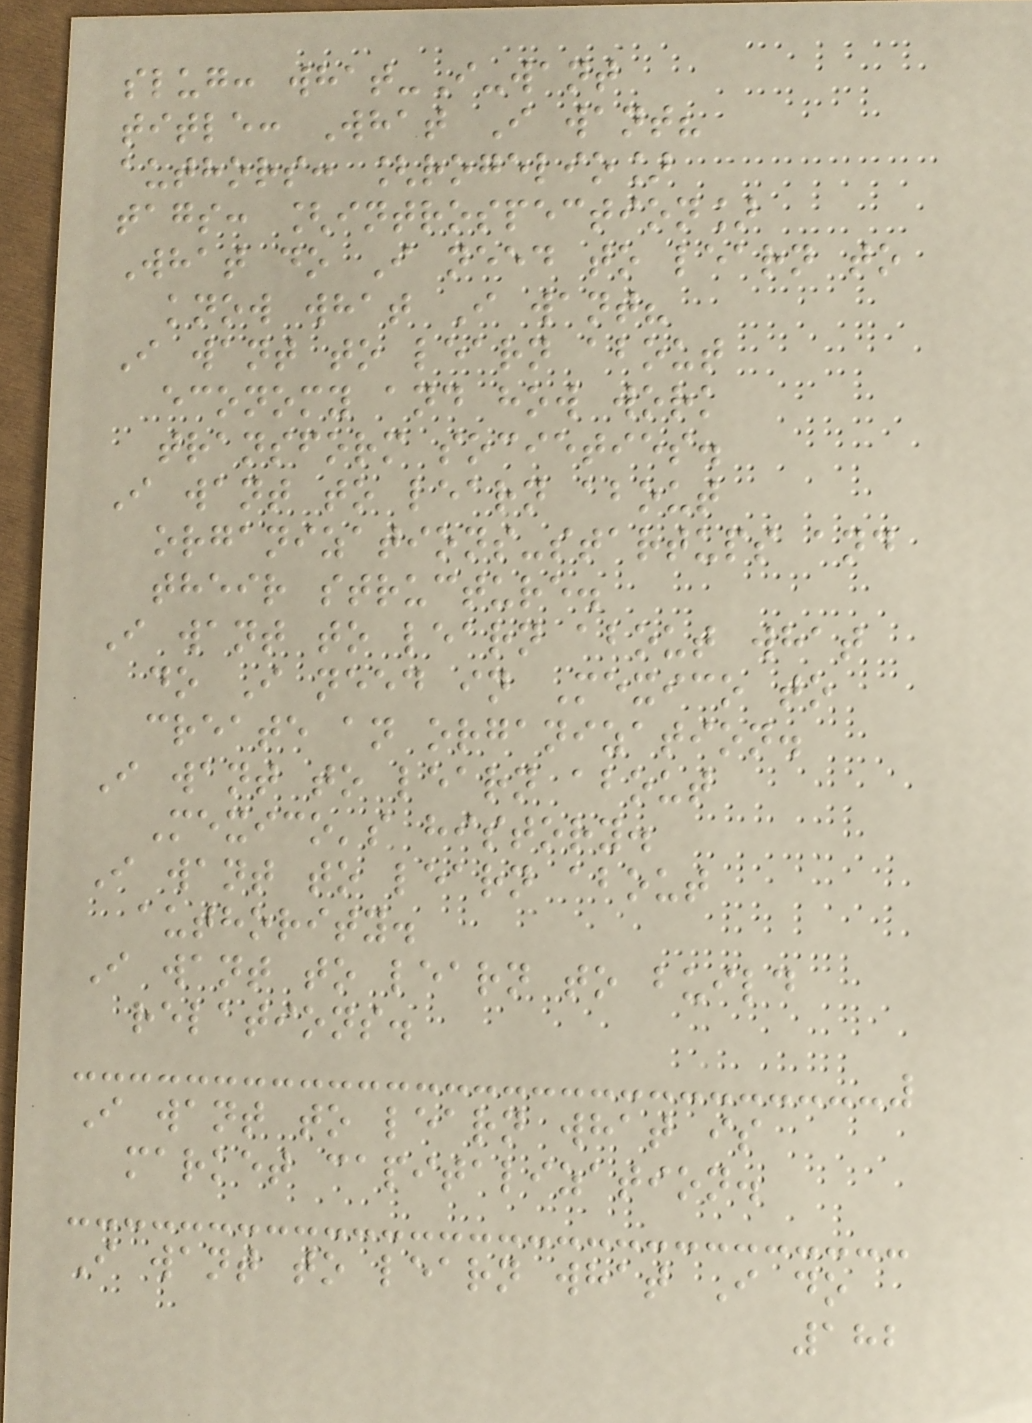slug: what-I-want
title: What I want?
authors: [rogelio]
tags: [introspection]
What do I need to learn to
know what I want?
I want to learn about
economy and how work
transform societies.
I want to learn about
organizations-startups and
their structure.
I want to learn about what
do I need in Mexico to
create an organization.
I want to learn about
Mexico's history.
I want to learn about
authority.
I want to learn to build
relations.
I want to learn what is
market capitalization.
I want to learn what I do
182
